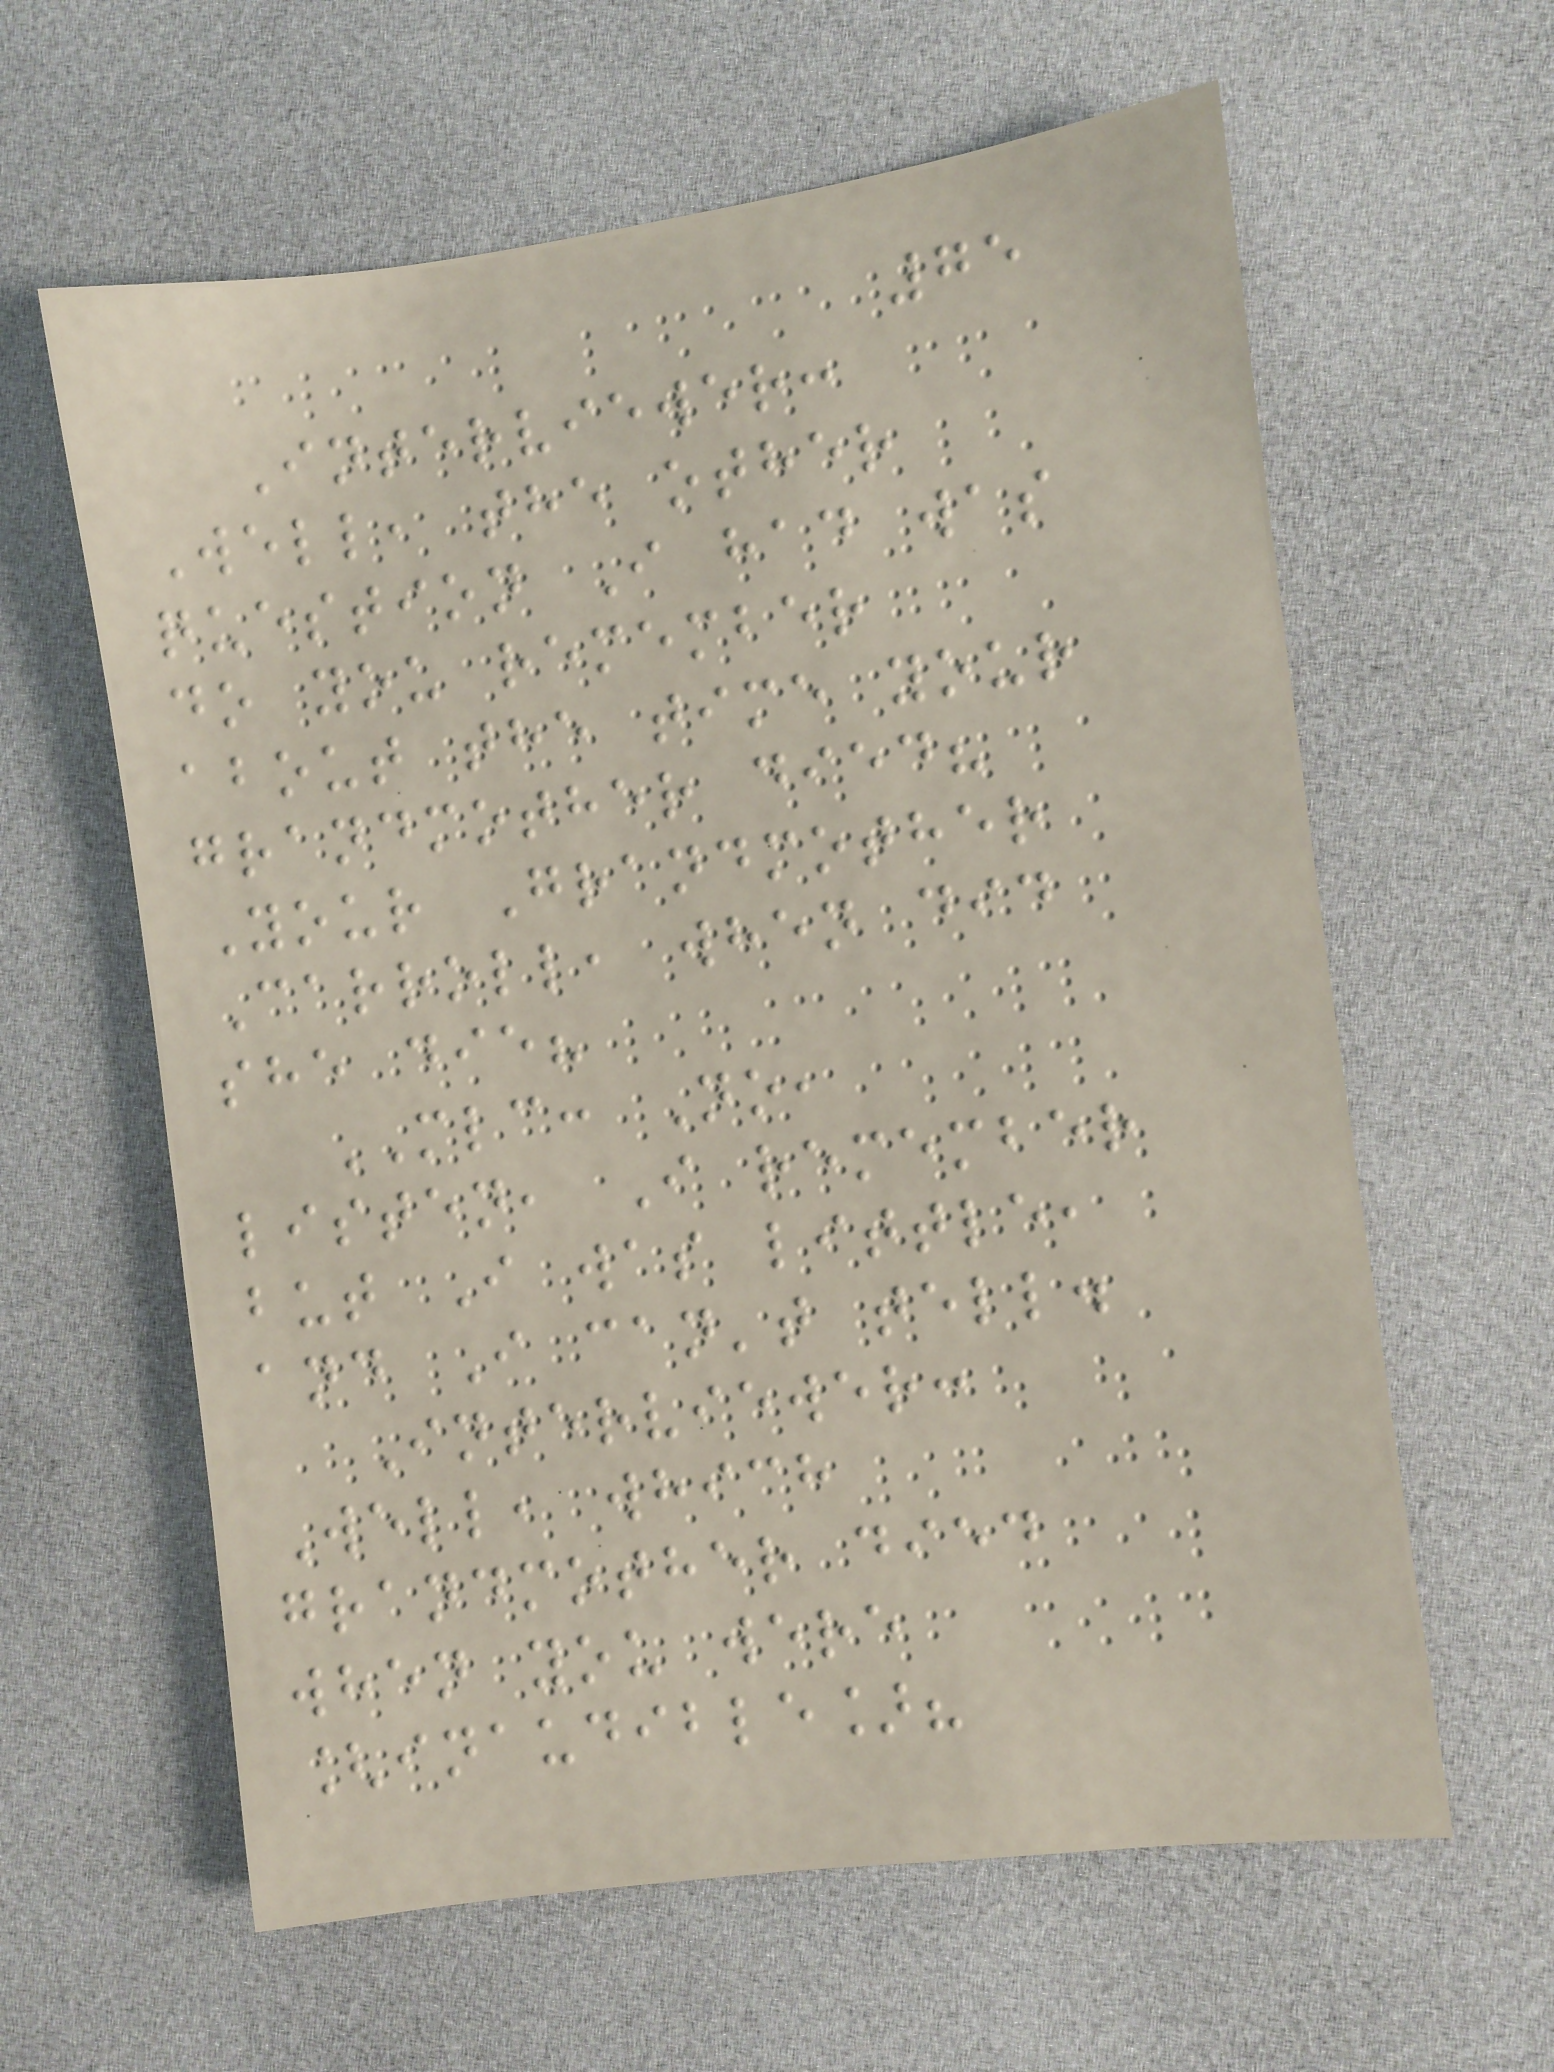75
Interviewer:
Well, the other
question I had was
do you remember
about the time your
grandmother died?
Your Grandmother
Carroll, when did
she die?
MLC: No,
listen, I remember
but I was little,
and I can't tell.
Interviewer:
Well, which
grandmother died
when you were
[inaudible]?
